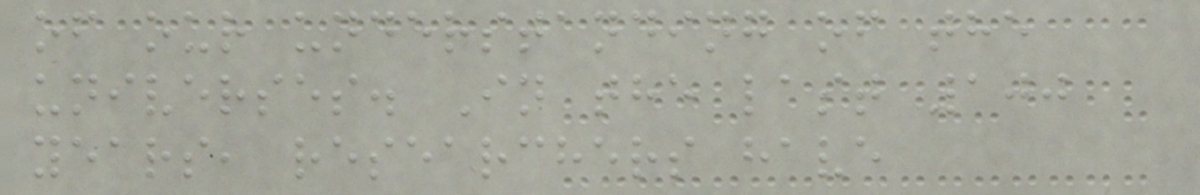of our understanding of the
universes. In the last 100
years, researchers have
